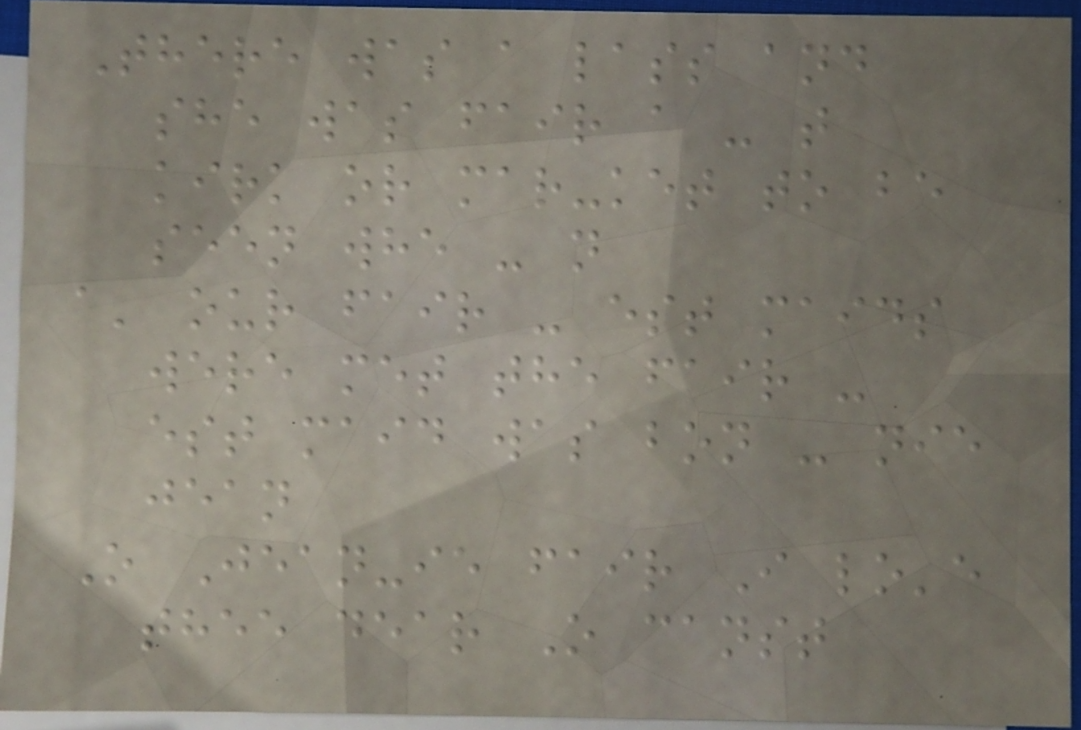There was a lass and
she was fair a - t
kirk or mar-ket to be
seen whe - n
a' our fair - est maids
were met the fair -
est maid was bon - nie
jean
O Jean-ie fair I lo'e
thee dear O canst
